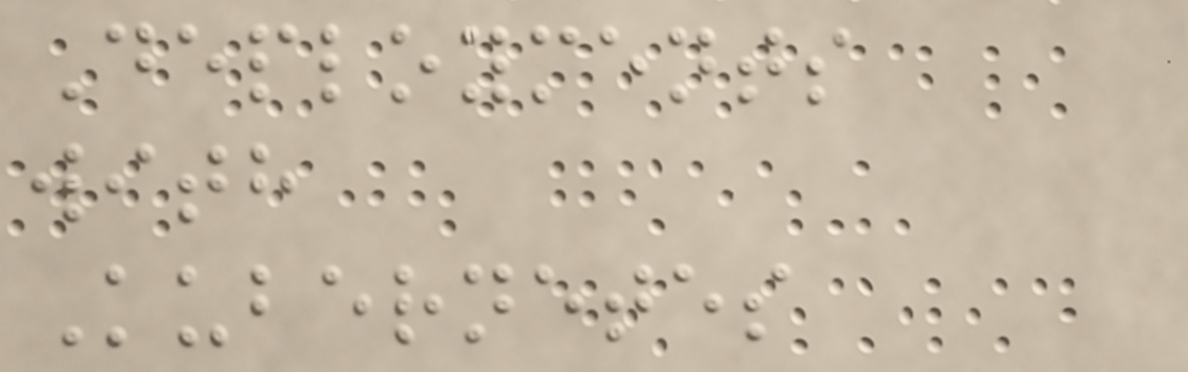Deployments
with
Kubernetes
